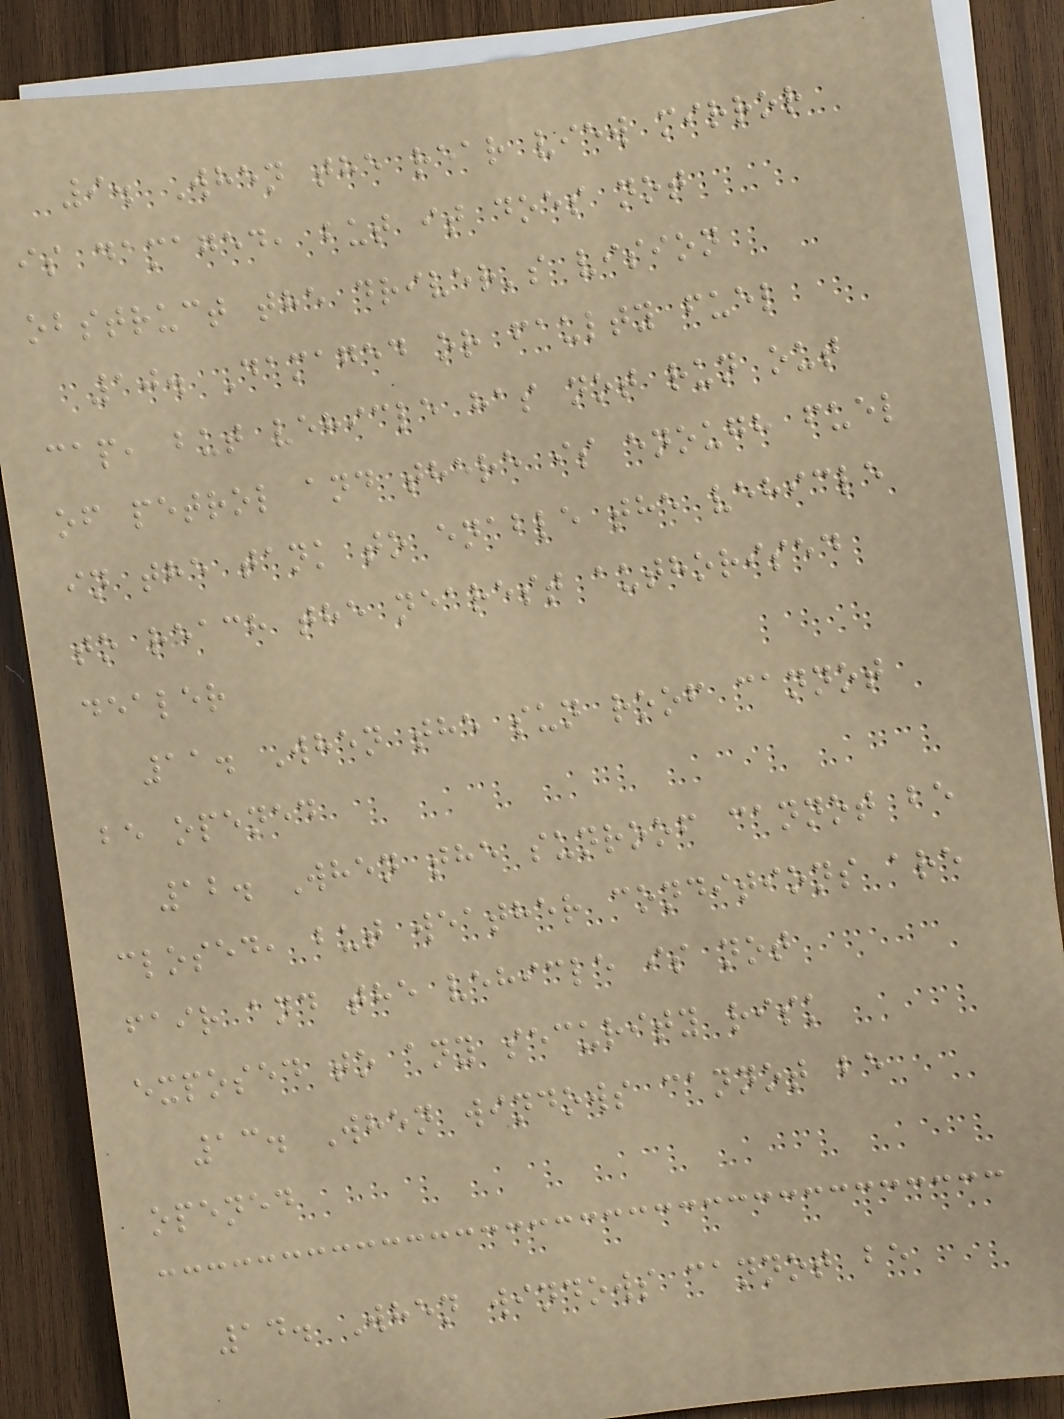9. When the rear view mirror
is damaged, but it does not
obstruct the driver's vision
10. Damaged or faulty fuel
cap, but vehicle has not run out
of petrol and there is enough fuel
in the tank to enable the vehicle
to reach the nearest authorised
dealer
11. When the sun roof cannot
be opened
12. When the sunroof cannot be
closed, but weather conditions are
fair and the vehicle is not
exposed to any security risk
13. When windows cannot be
opened
14. When windows cannot be
